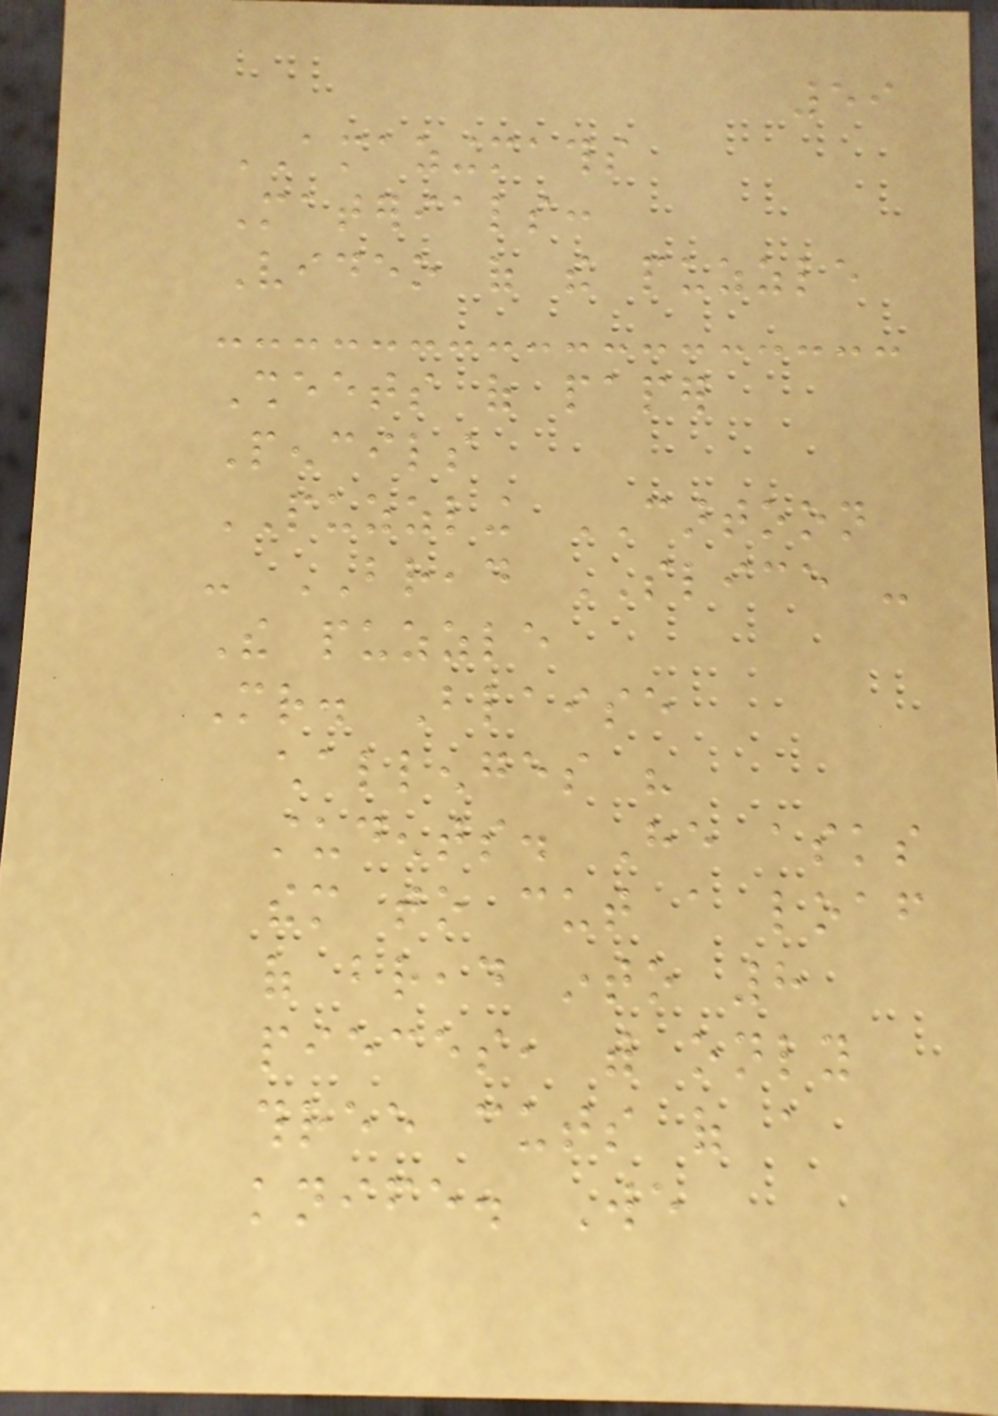59
AMAZINGMATHS
Materials:
Video of the puzzle
Sheets of paper
Pencils
PUZZLING CARTOON
- BREAD SLICE -
The puzzle
Mr. Blaise
challenges his
students. He asks
them to cut a loaf
of bread into 8
pieces, with only
three cuts of a
knife. We
